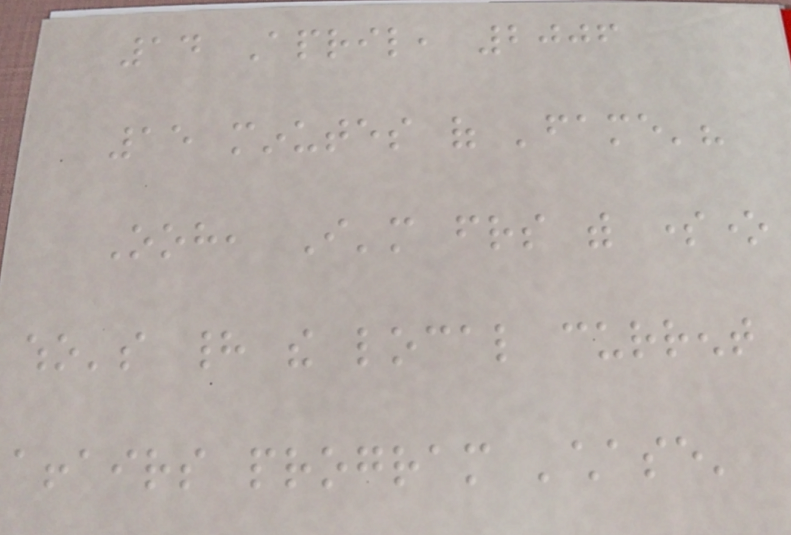14 April, 2006
15 minutes of 'fame'?
Ooh, I'm friends with someone
who's had the local current
affairs program 'chase'
